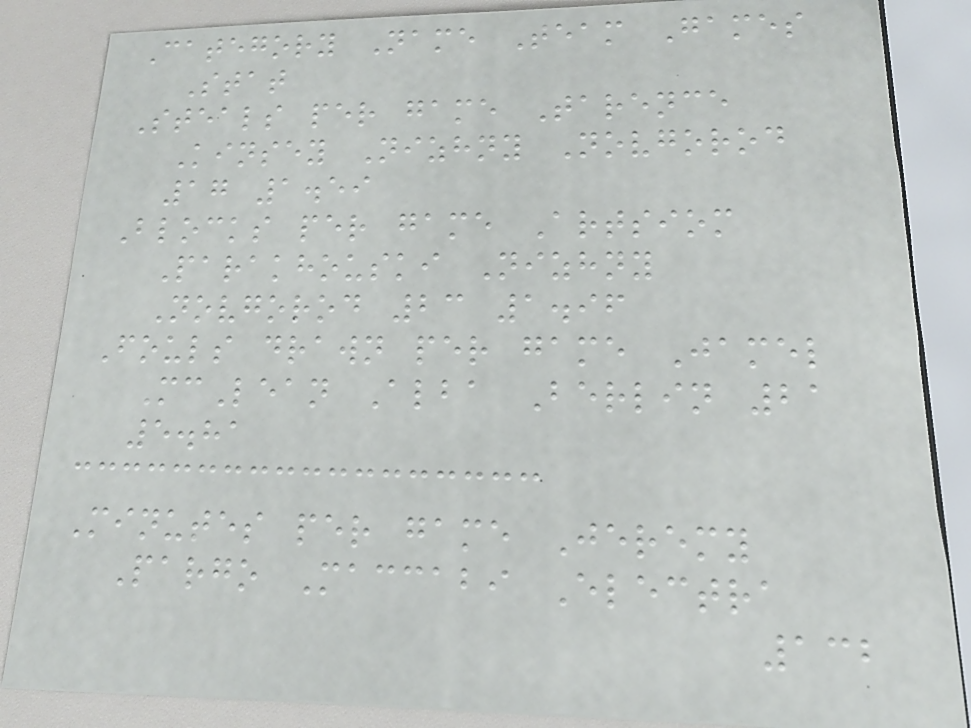Category Name Team Games
Stat
Steals per game Tarence
Kinsey Nizhny Novgorod
17 1.59
Blocks per game Artsiom
Parakhouski Nizhny
Novgorod 23 1.96
Fouls drawn per game Jamel
McLean Alba Berlin 21
5.81
Minutes per game Jeremy
Pargo Maccabi Electra
132
